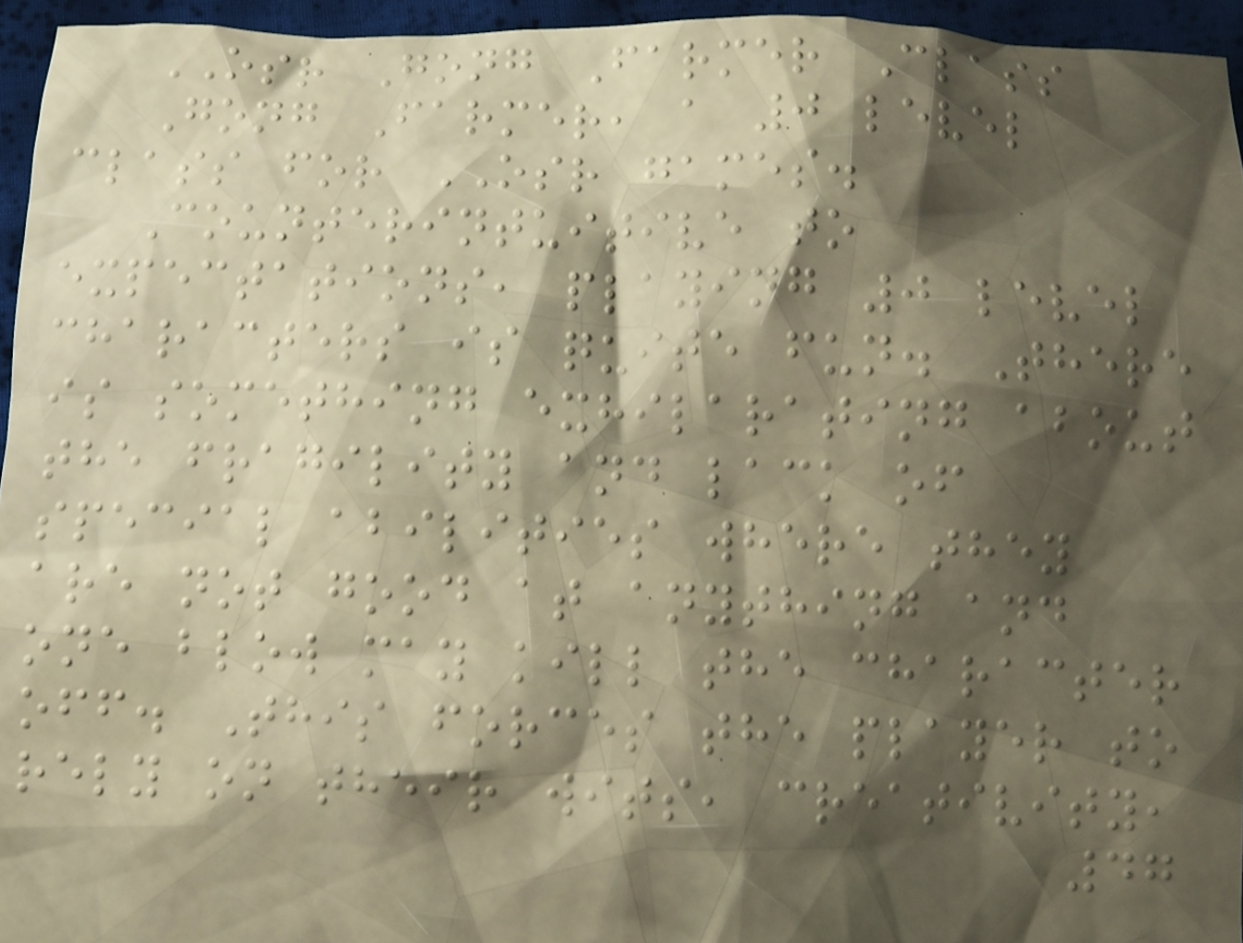OSR Gong Farmer Class
Gong Farmer, a 0 level
class for OSR games.
Counterintuitive to
expectations, playing 0 level
characters is quite fun. There
is something exhilarating about
the fragility and lack of
special abilities where they
are not good at anything and
one blow may kill the character
off. This forces the player to
rely on their wits, creativity,
47
